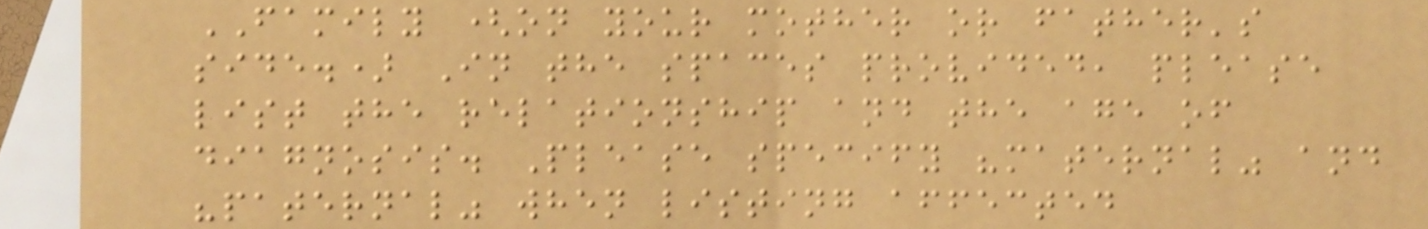FAMILY (on your mother or father's
side.) In the spaces provided, please
list the relationship and the age of
diagnosis. Please specify "maternal" and
"paternal" when listing affected
